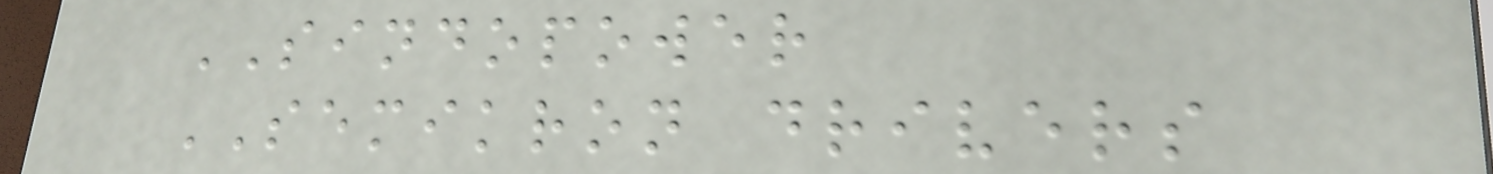SINDOPOWER
SEMIKRON drivers
